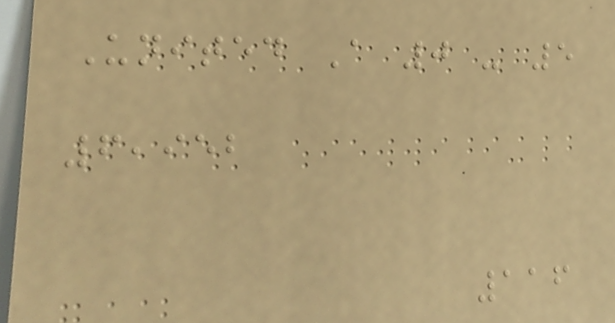United A 0 - 5
6,952
116
